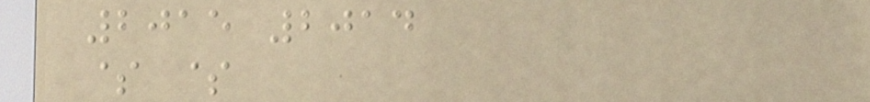2015 2014
$ $
